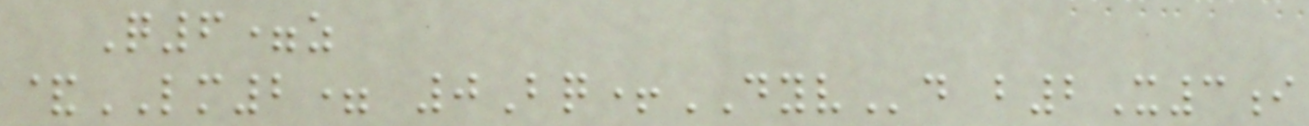Q6=z
&LM2= 0Bq+DYVd b2X3i
